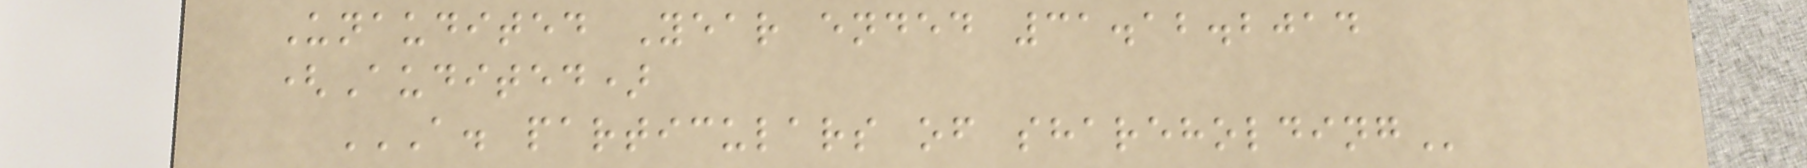Unaudited Year ended 31.12.2014
(Audited)
A. PARTICULARS OF SHAREHOLDING
